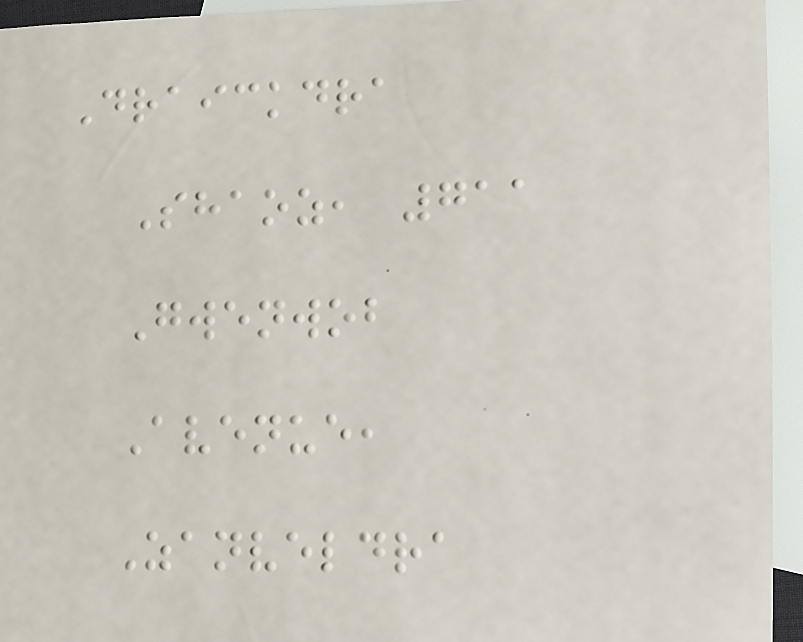Draickdra
Shaoz, 711
Gwenwob
Avenue,
Zanveldra
